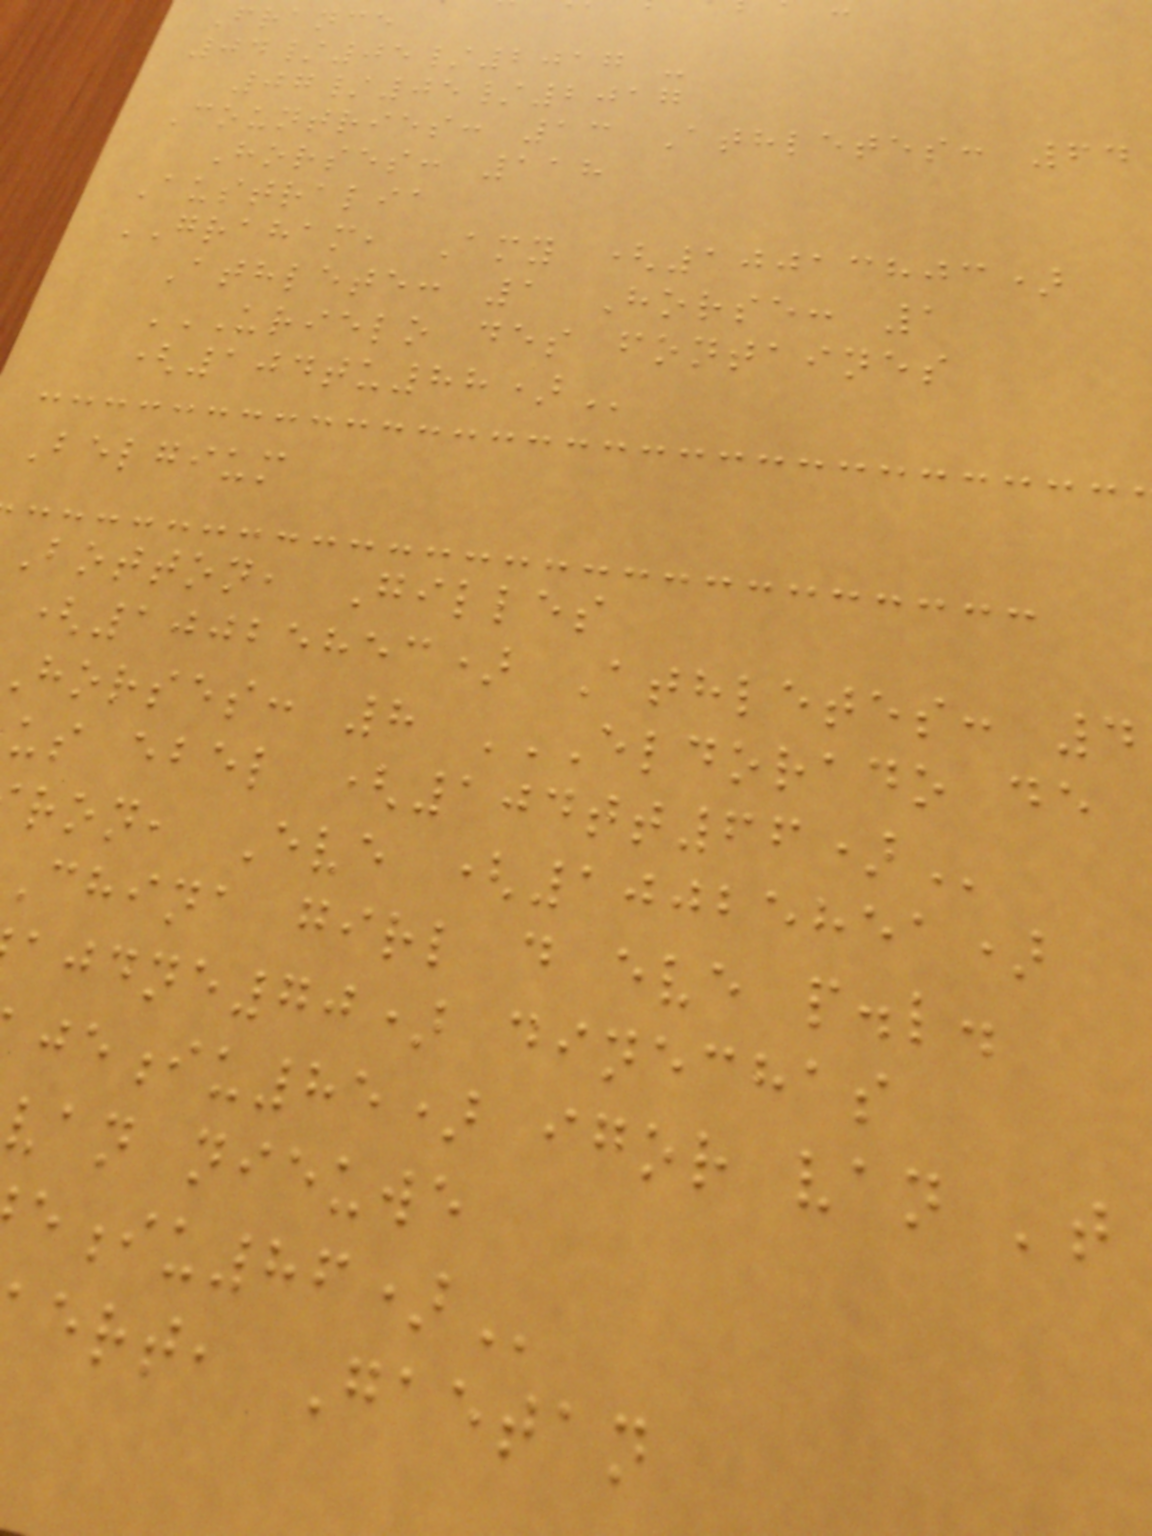France
04/05/2017 -
07/05/2017
Countries: 13 Athletes: 64
Horses: 118
Australia
GRAHAM, Amy (10013803)
Athlete: 1 Horse: 1
URIELO DES FONTAINES
Belgium
botton, Gilles
(10025853) Athletes: 4
us ebel
ron, Eve (10025851)
china girl d eve p.l.
ne70) dinechas
iu85) igor van 't
van nieuwe
ert, Gaetan
